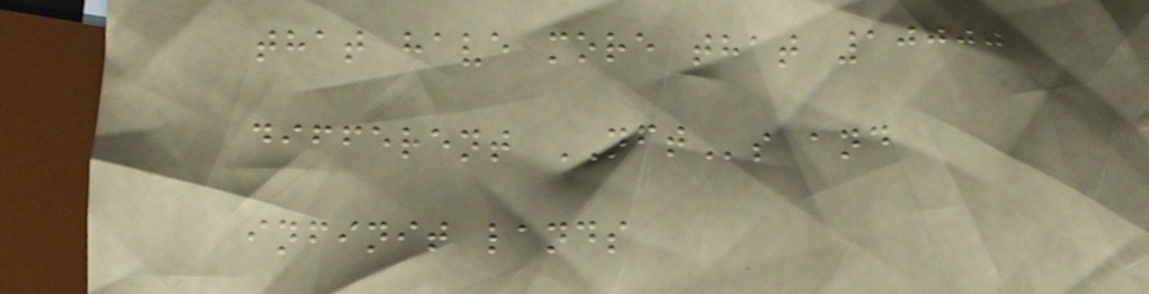that have more that 10000
different NFTs and
infinit lands
